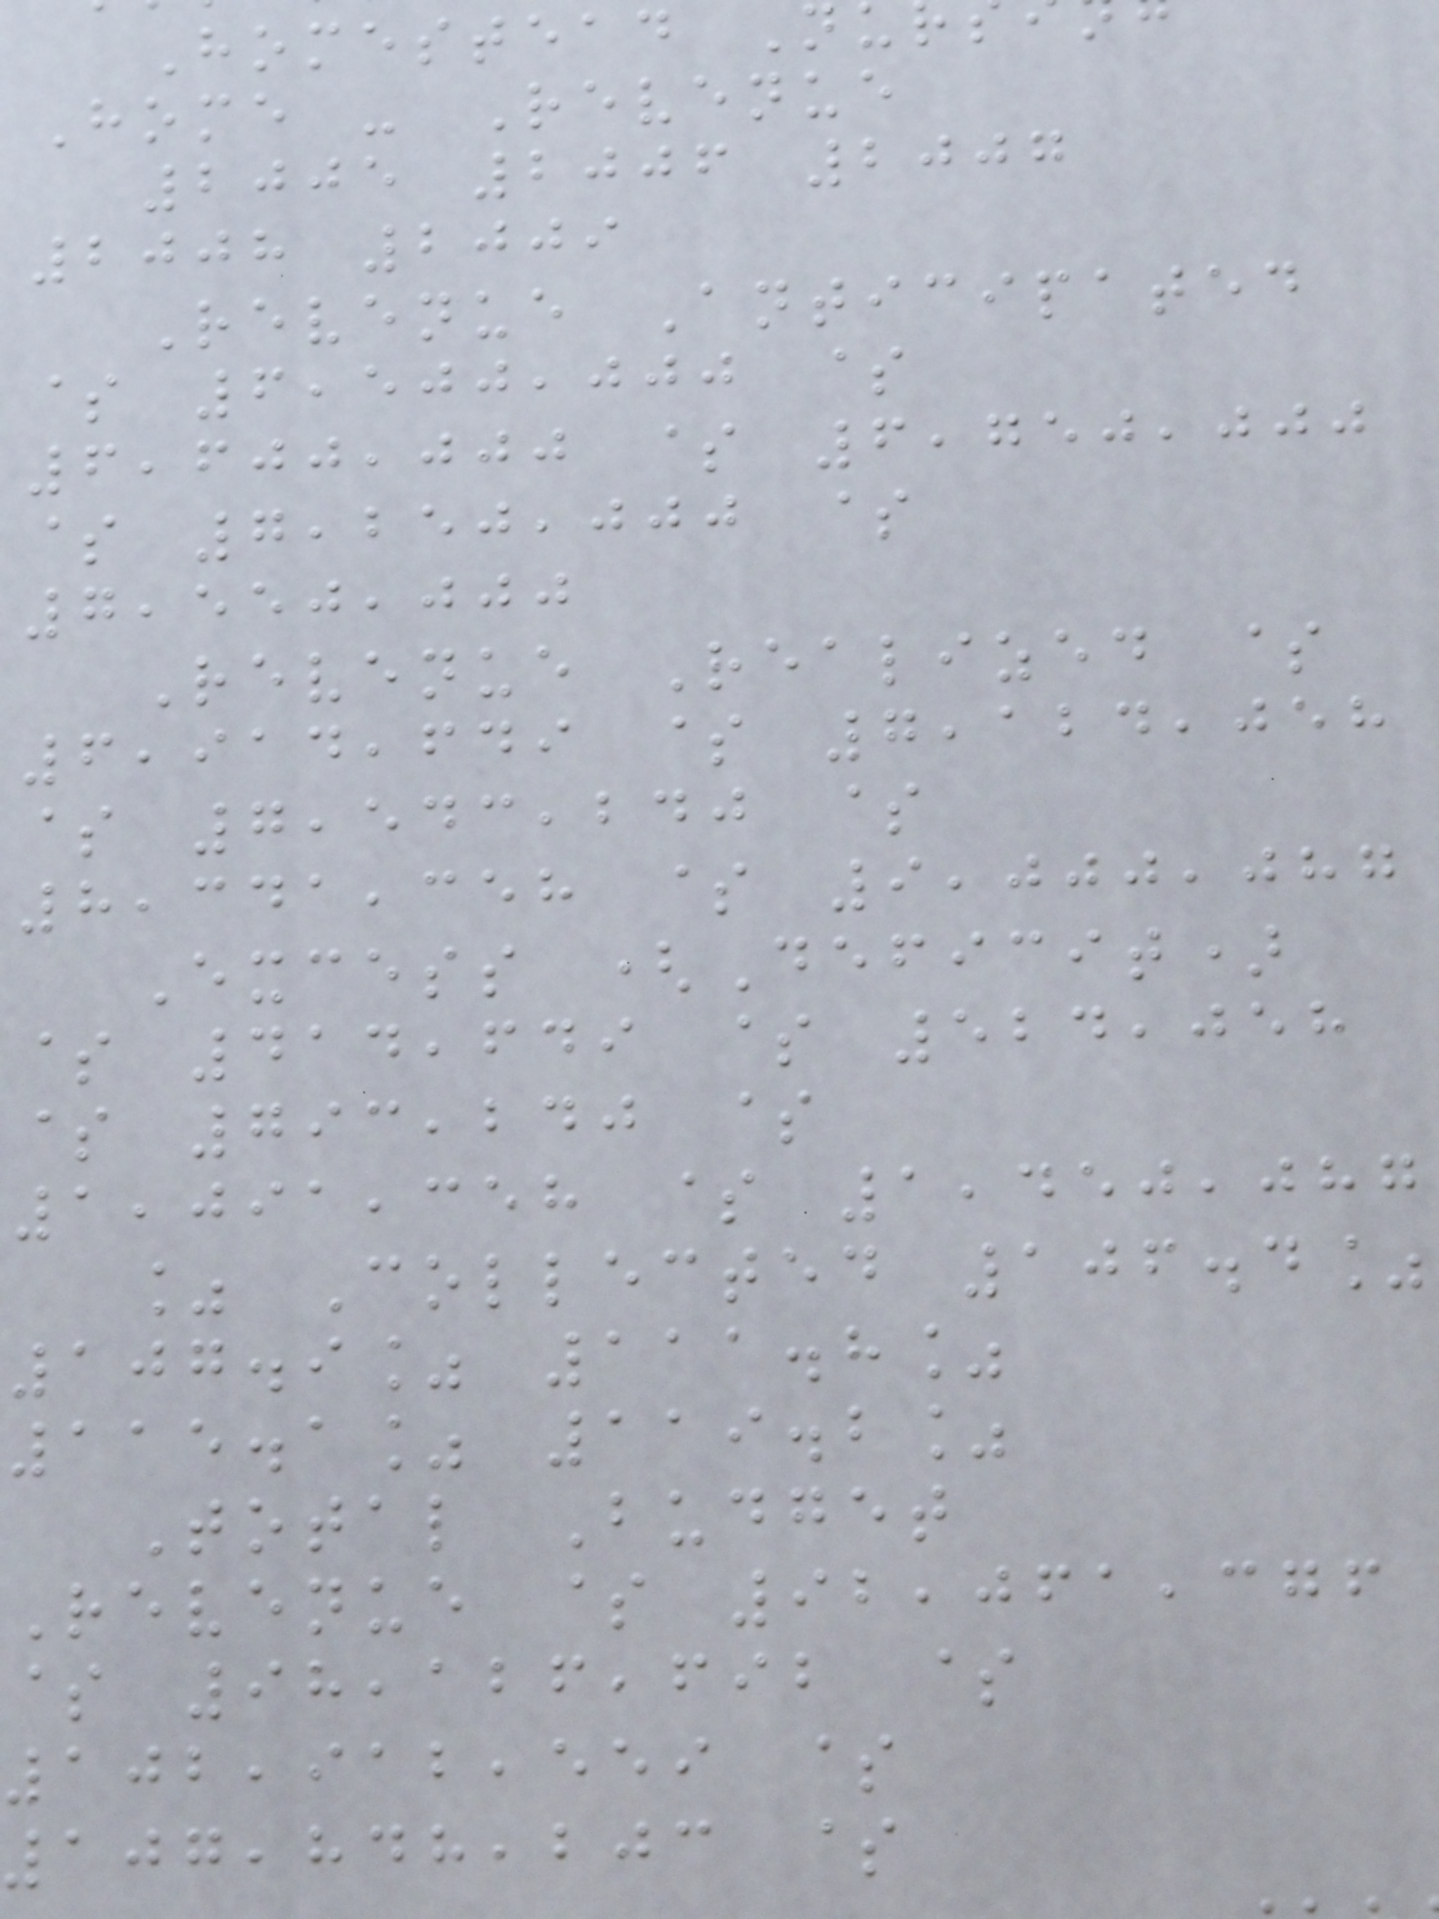Homestead N
Home - Revenue
2005 2006 2007
2008 2009
Revenue Anticipated
$ 6,500,000 $
6,600,000 $ 6,750,000
$ 7,250,000 $
7,550,000
Revenue Realized $
6,914,649 $ 7,124,058
$ 7,543,240 $
8,341,358 $ 9,000,087
Excess (Deficit)
$ 414,649 $ 524,058
$ 793,240 $
1,091,358 $ 1,450,087
% Collected 106.4%
107.9% 111.8%
115.1% 119.2%
Total Budget
Revenue $ 92,061,376
$ 98,126,692 $
102,912,559 $
107,848,203 $
